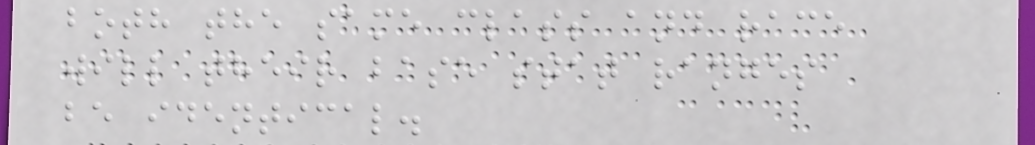both the same class and race
will their base stat ranges
be identical.
